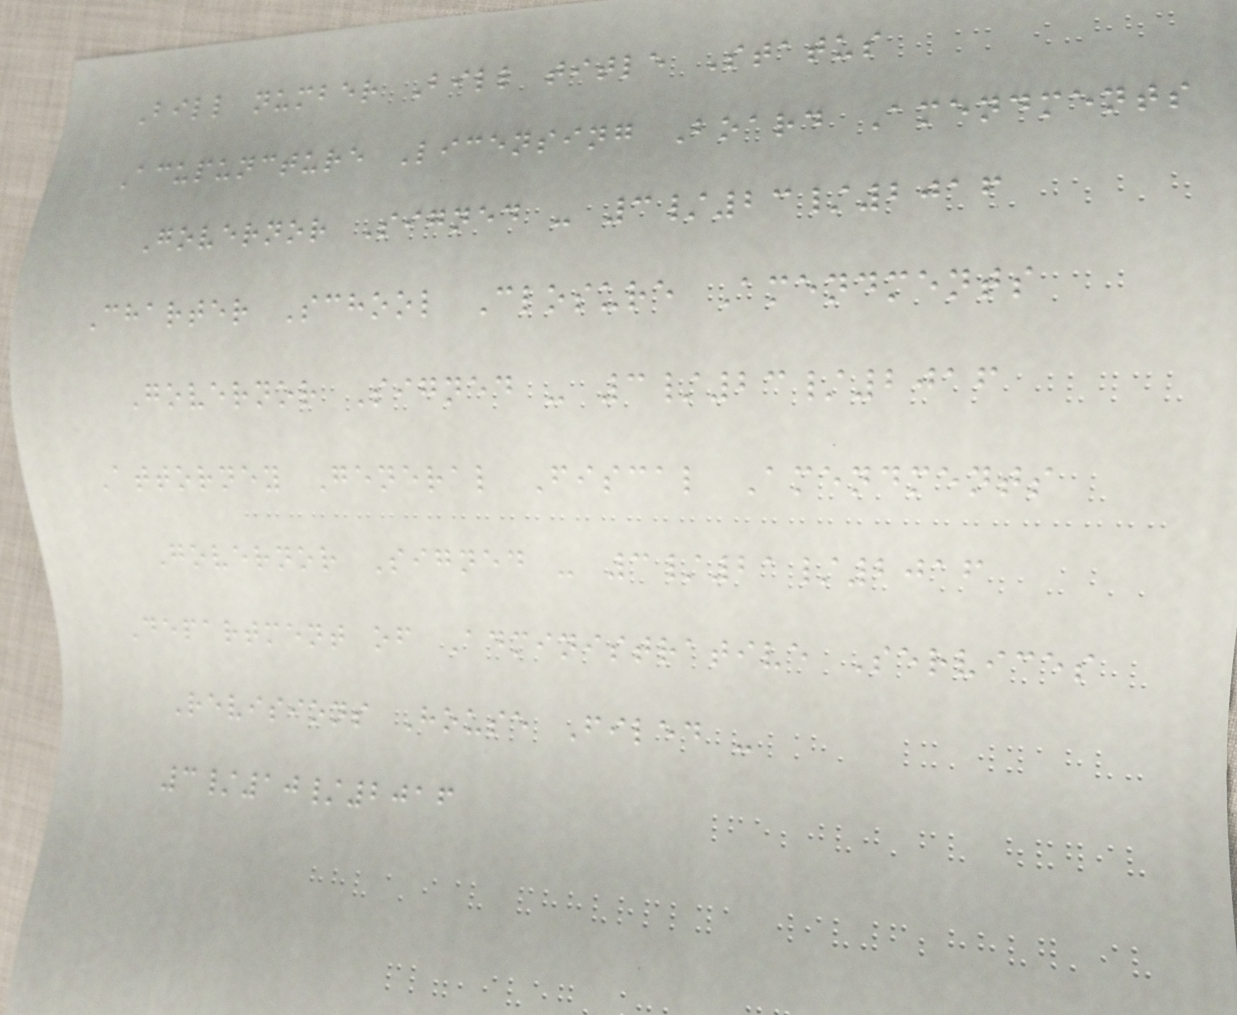Bill number Bill title Status
Acupuncture Licensing Board Amendments
Governor Signed - 3/23/2016
Charter School Closure Amendments
Governor Signed - 3/23/2016
Attorney General Fiscal Amendments
Governor Signed - 3/21/2016
Department of Administrative Services
Revisions House Filed -
3/10/2016
